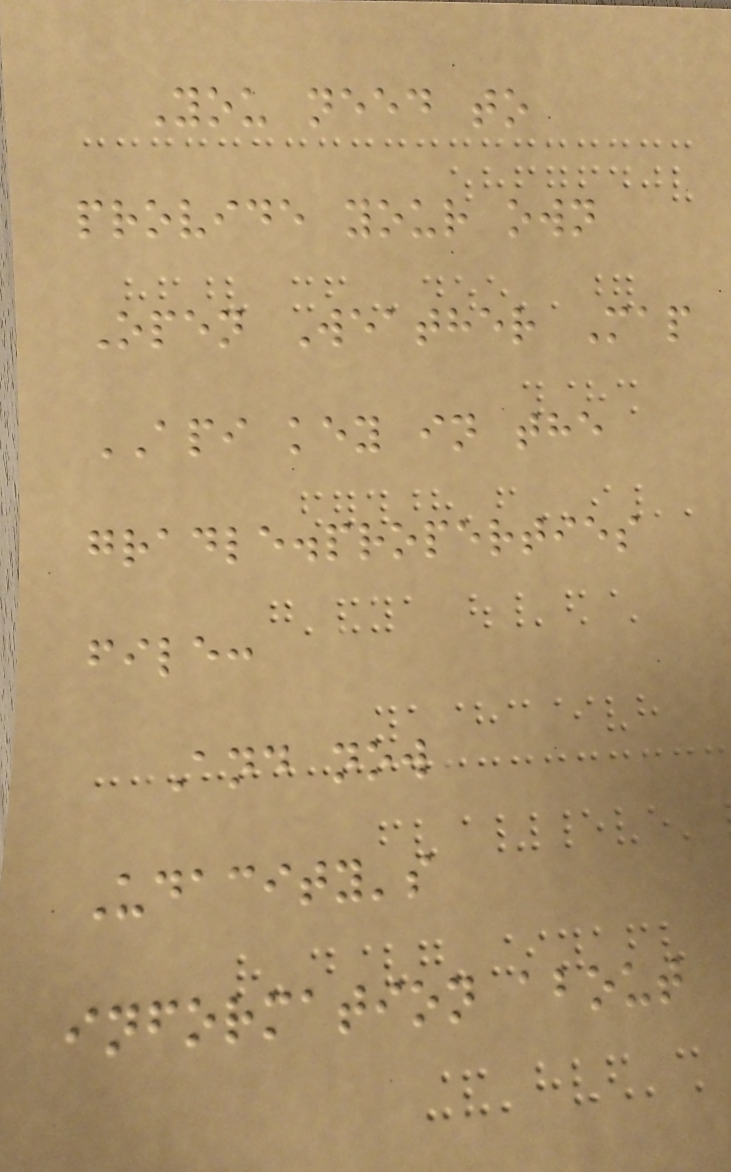You need to
provide your own
Open Weather Map
API key in the
gradle.properties
file:
And now
Udacity's
information about
